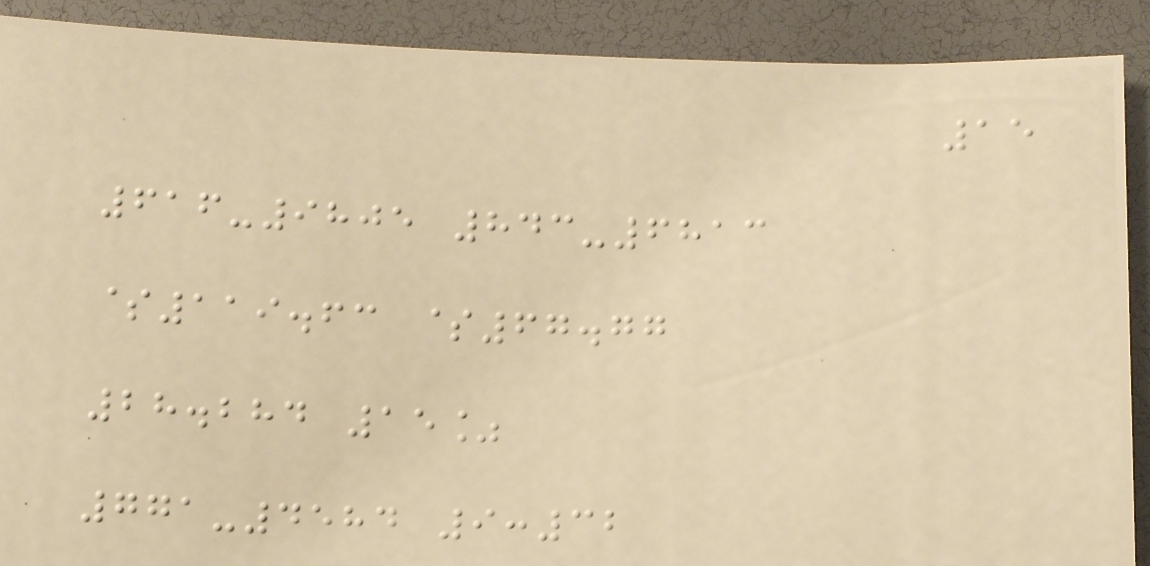15
616-9805 843-6813
$119.63 $67.77
28.284 15%
771-4584 9:32
